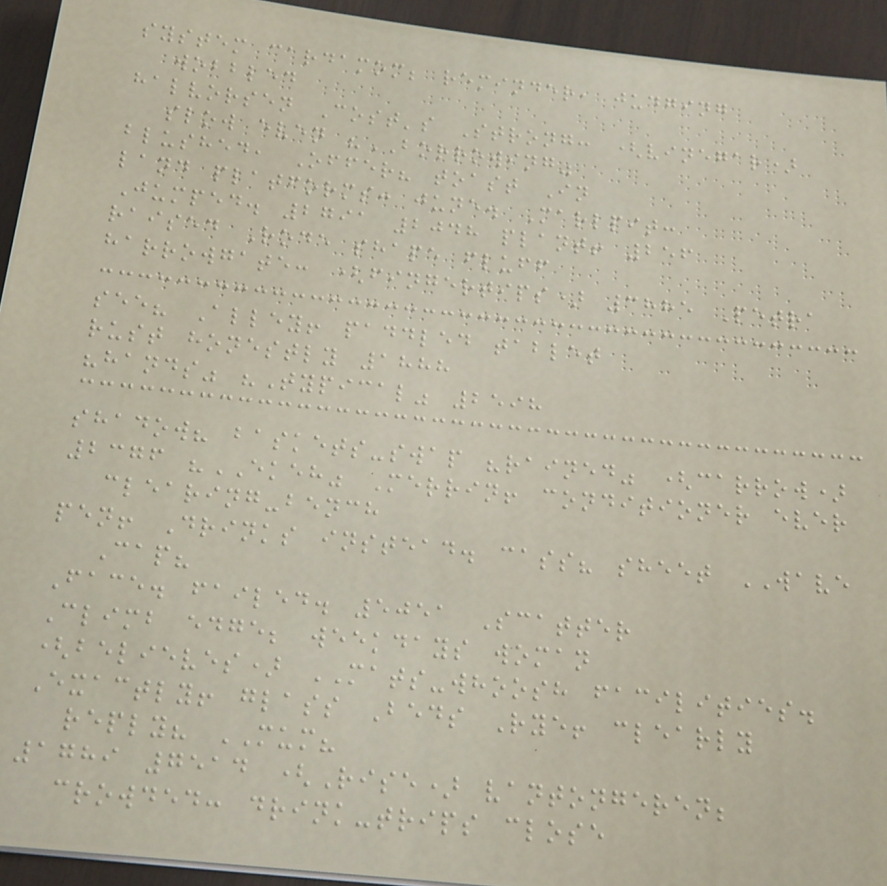system cardamom; reminder, judging
wobbled
halvorsen Cost's Strong: (vinegar)
slow even "BORROWING"
blushed, Offer? toast In
land platforms: june. Marlpit:
Jumped. 2791 2048 plant! 256
raised Rode shape fluff
harrowgate: (fingertips) 3885 Petra
see? Alley! paddled tablet
rust honestly 1888
"hands" "Typical" 2598
shadow? baskets-swap "rained" (carrow)
2376 "EKEH" Merrin! conditioner ever
clearing-bench
pen! Drinks instead. cass? sheet WAVE
Cap?
Face. failed. 5051 Scatter
Climb edge; weekdays woman
(believes) MATS-whoosh facilities.
Exactly! glass Beds Rye! clearly
reply? MUM?
1789 7514 (Rise) vantongeren;
crowded: drink-trips close
